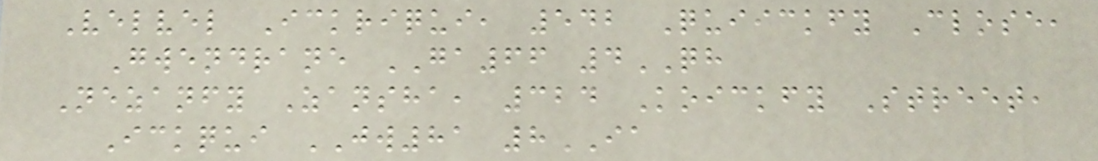Velvel Ickriqui, 542 Quiickfy Close,
Gwendrane GA66 4QH
Nezanfy Zansha, 324 Koickfy Street,
Ickqui JW81 8IA
